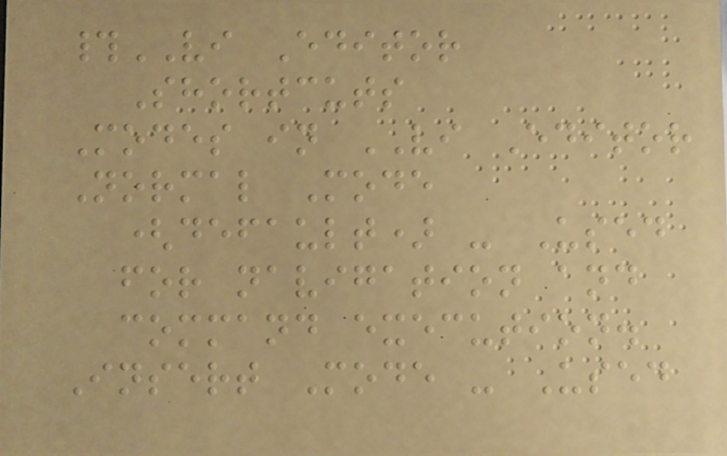#VI Editor
Shortcuts
Modes in VI Editor
Normal Mode
(default) - Used
for navigation and
command execution.
Insert Mode - Used
